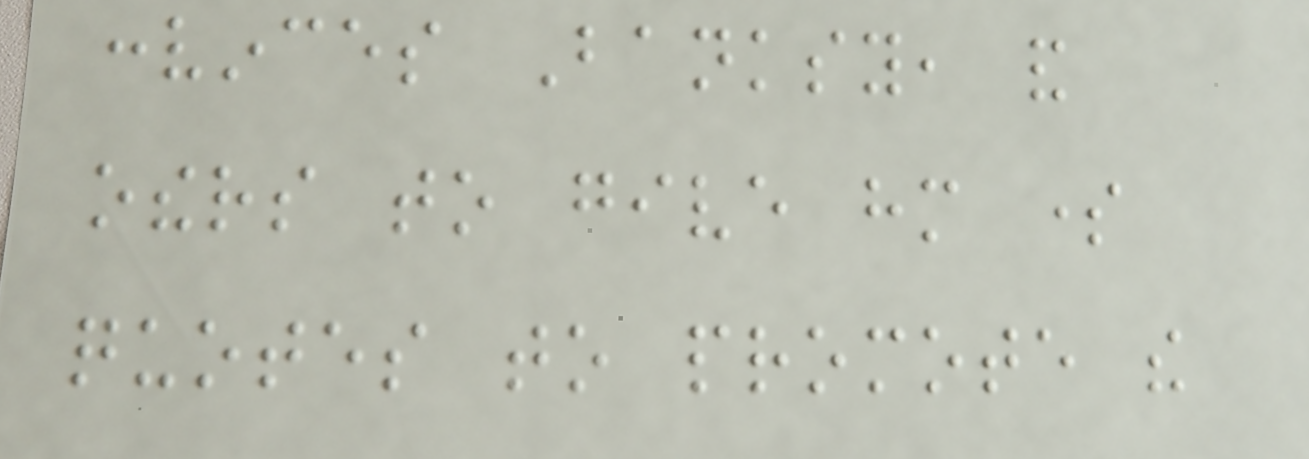convinces Banksy, and
others to give him some
quotes to promote the
